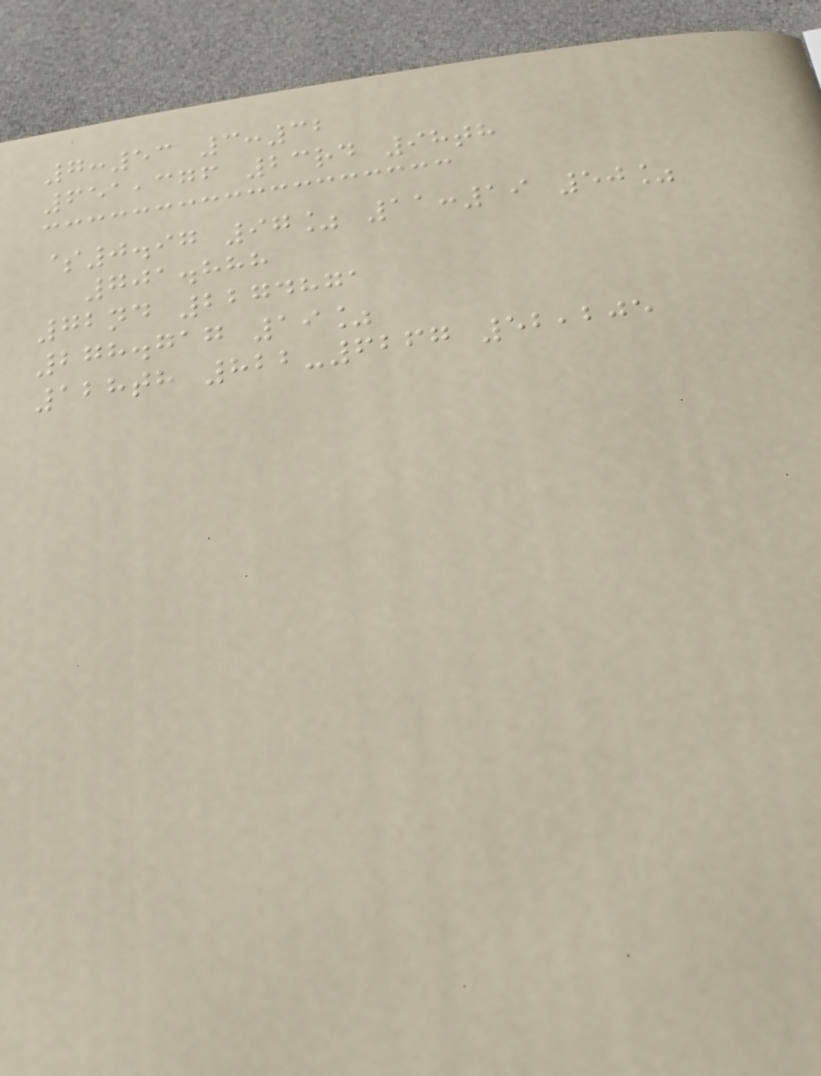7:53 3:32
651,376 23rd 98th
$0.97 97% 11:19 50%
701.888
72nd 2274871
278.717 19%
128th 822-6267 52,205
